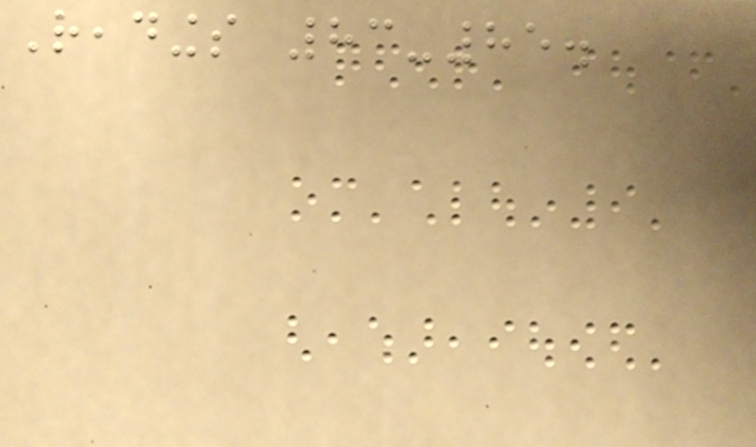Readings 83-85.
